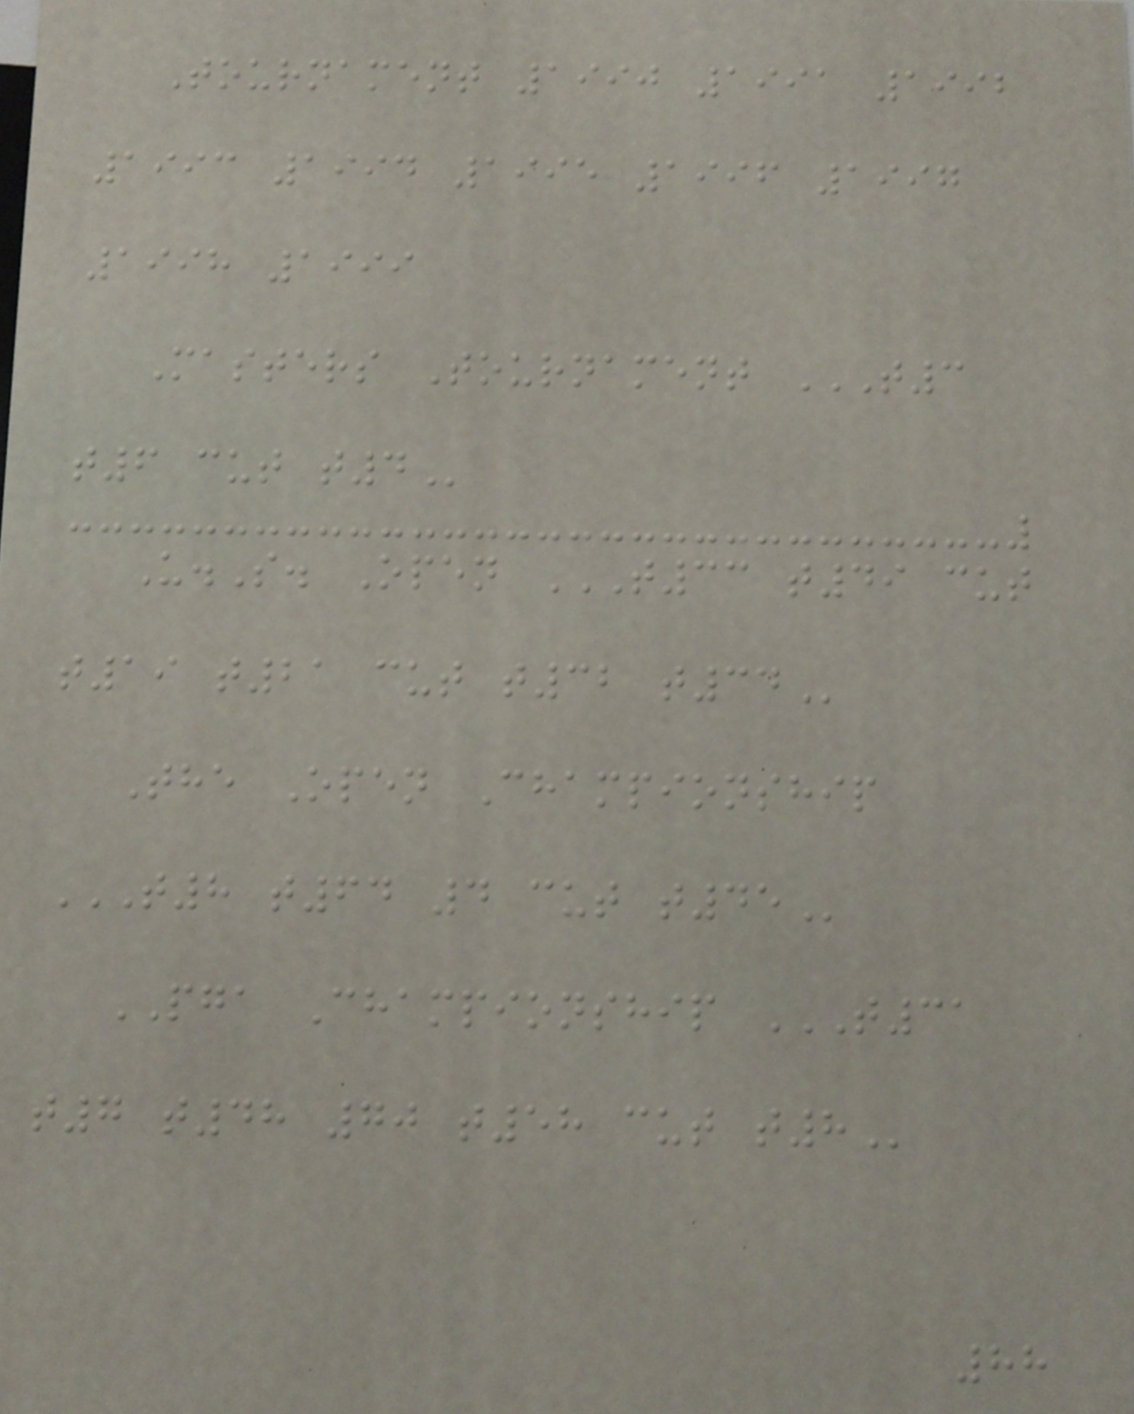Tournament 1990 1991 1992
1993 1994 1995 1996 1997
1998 1999
Masters Tournament T3
T6 CUT T4
U.S. Open T33 T49 CUT
T19 T21 CUT T32 T34
The Open Championship
T8 T64 4 CUT T45
PGA Championship T31
T7 T48 70 T58 CUT T8
88
